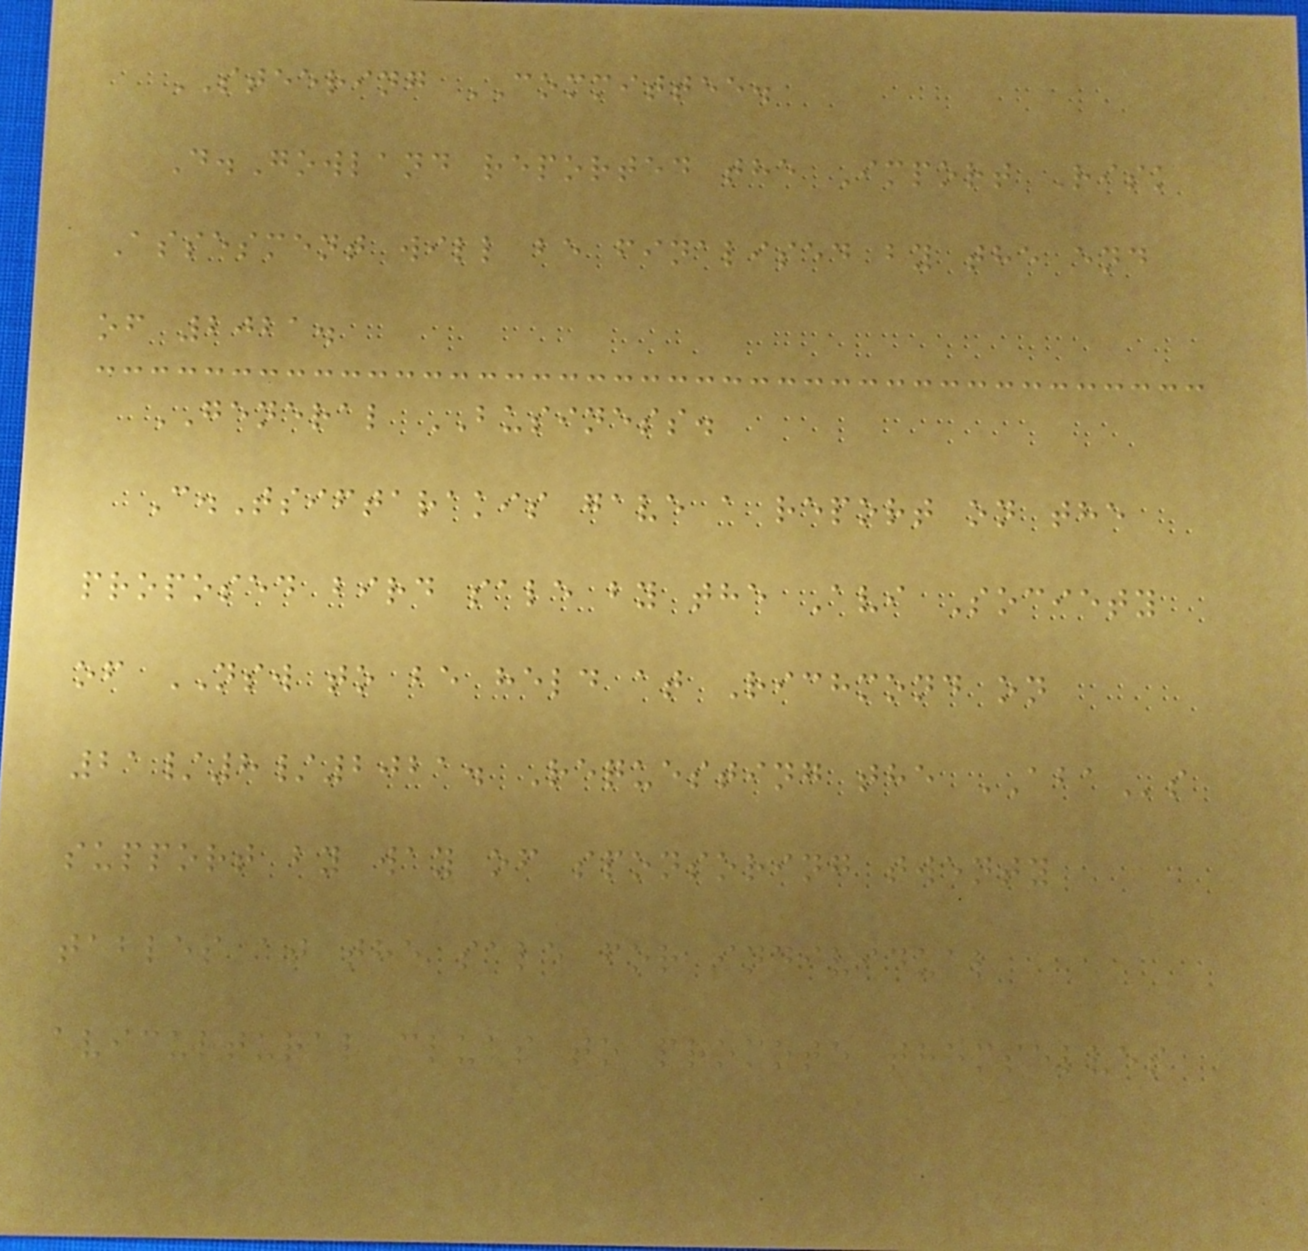STEERING COMMITTEE.
D.Gowland reported the Import Risk
Assesment will be finalised by the end
of 2021.
GENERAL BUSINESS.
C.Tsiftarakis gave a report on the
proposed bird sale by the Avi Society
of NSW to be held at Richmond on
21/8/2021. Requesting the ABAs
support by way of sponsoring twenty
tables at the sale for individual
avicultural clubs to promote themselves
